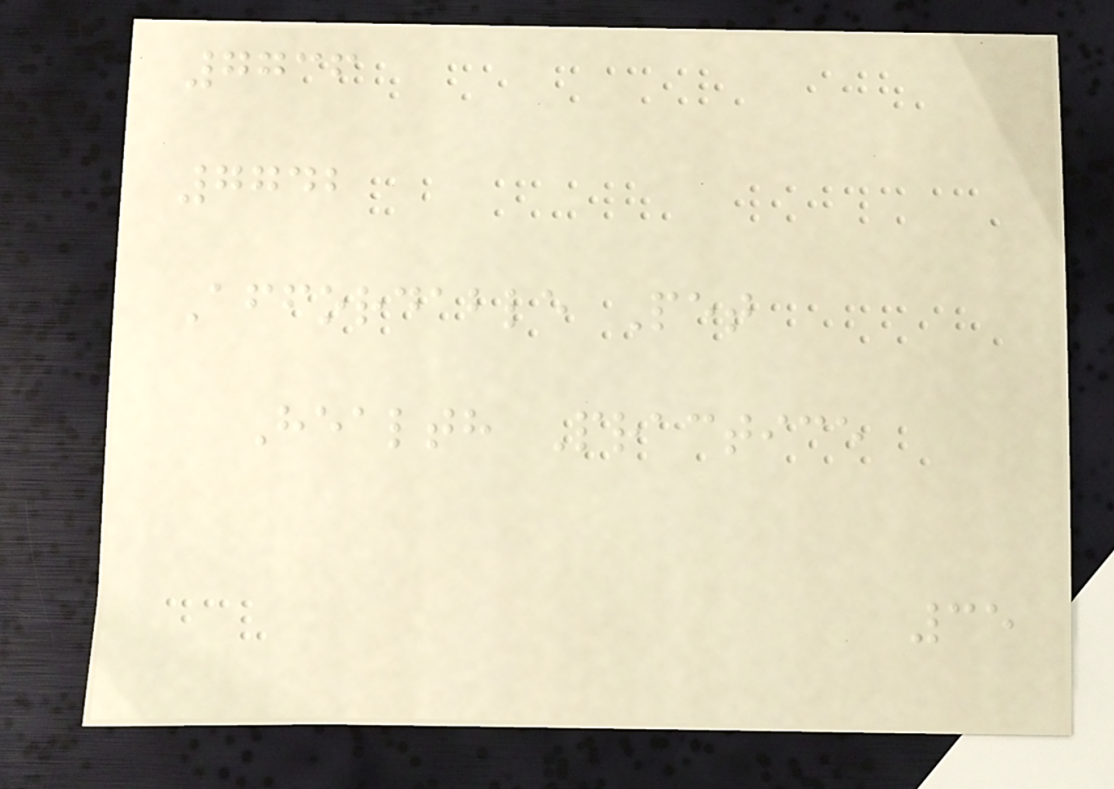7736
7742
Affordable Pet
Health Practice
35
